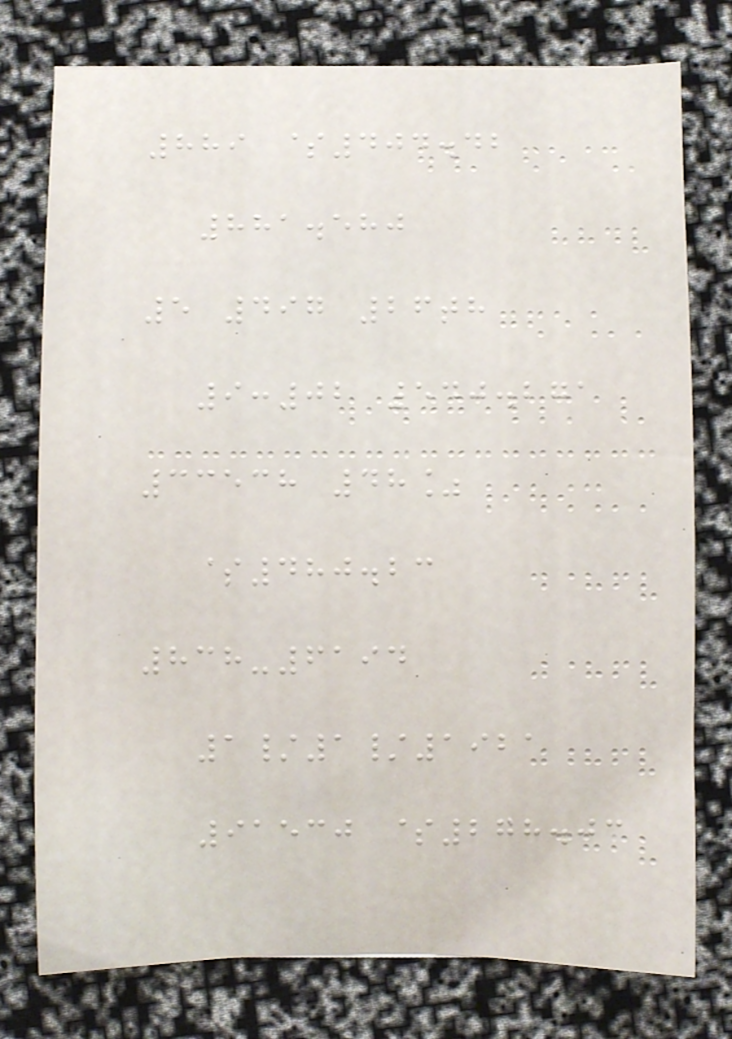889 $404.42
881.580
5 497 26th
9:02 540.271
33538 48%
$480.23
838-6194
1/1/1921
91530 $278.03
